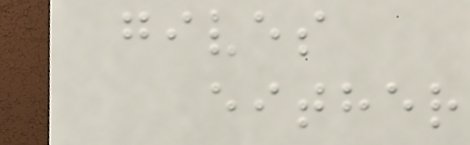gives
either
